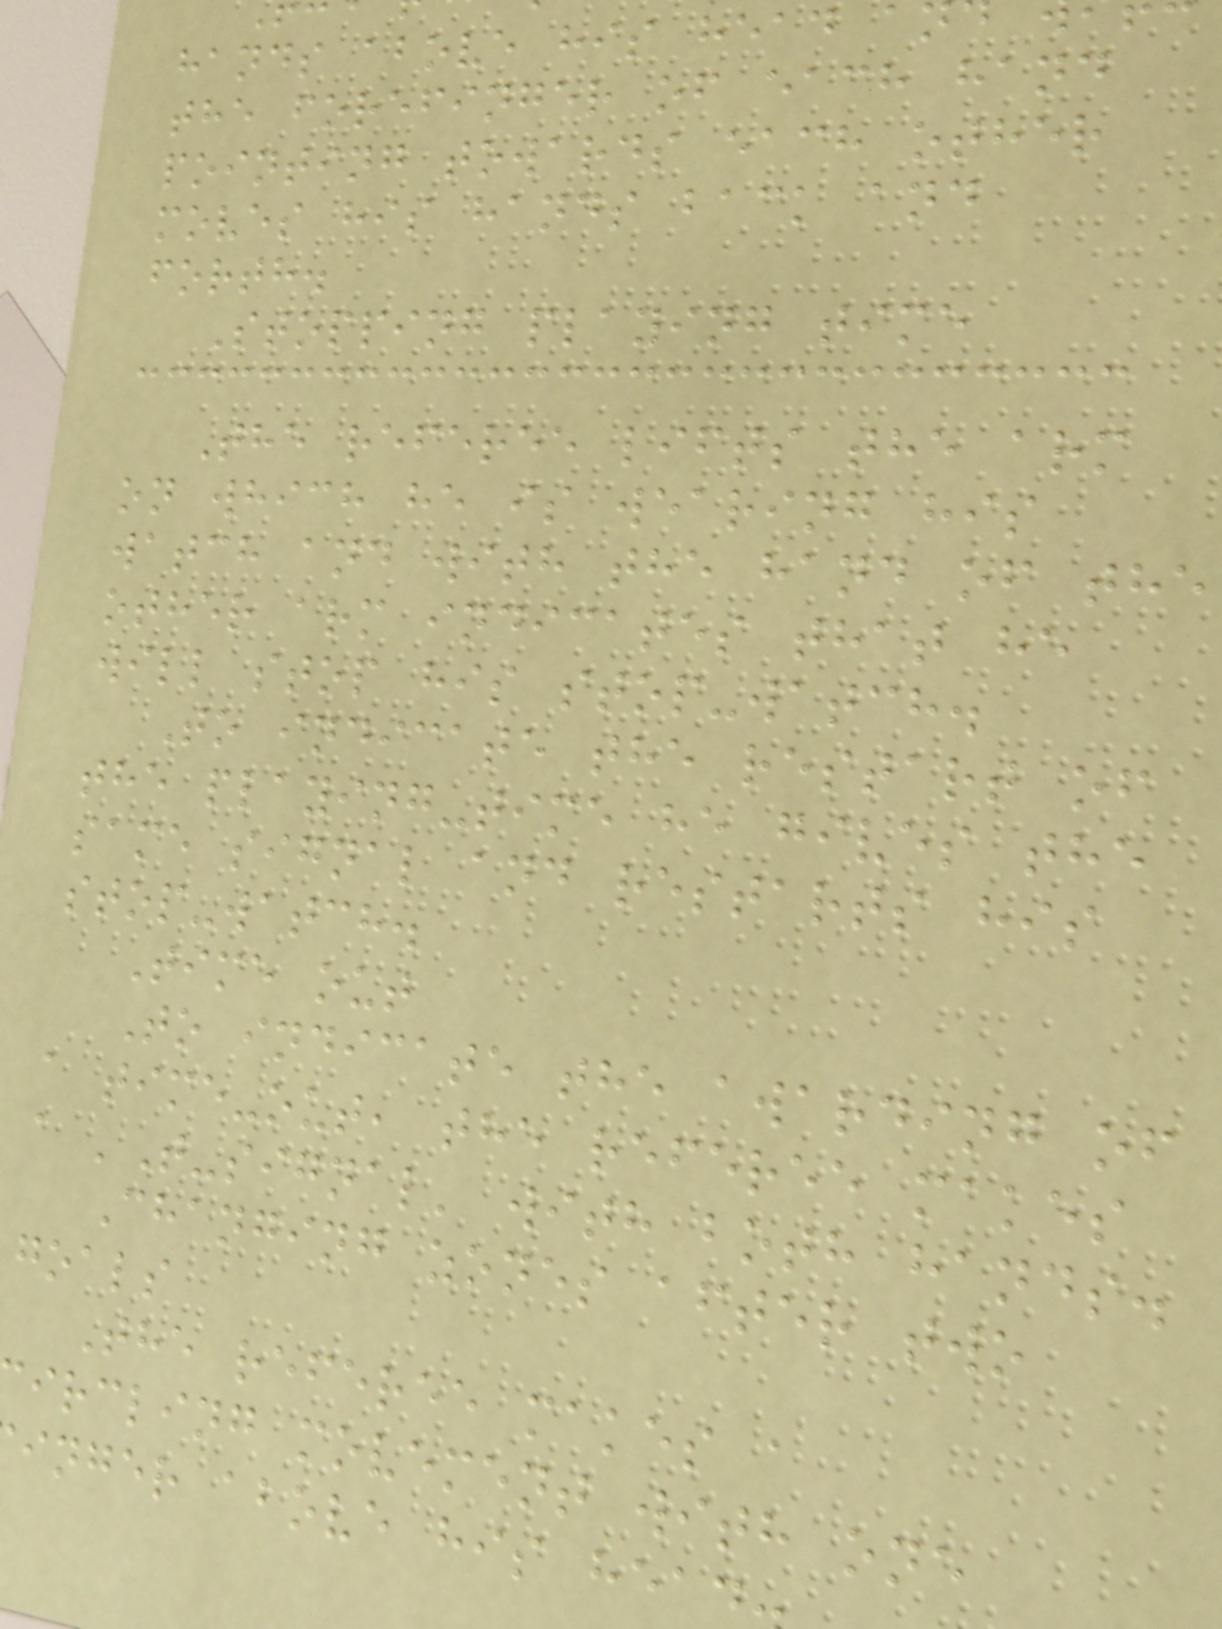hands above his head a
the forefinger of each hand
pointing towards each other
moves his hands back and
forth.
Stopping playing time
The referee lifts the arm
on which he is wearing his
watch and with the hand of the
other arm indicates that he
will stop his stop-watch.
To indicate the restart of
the playing-time he gives the
same signal and restarts his
stop-watch.
Time out
To indicate the awarding of
a time-out, the referee makes
a 'T-signal' with both hands.
Changing zones after two
goals
The referee makes a
ircling movement with one
inger above his hea
